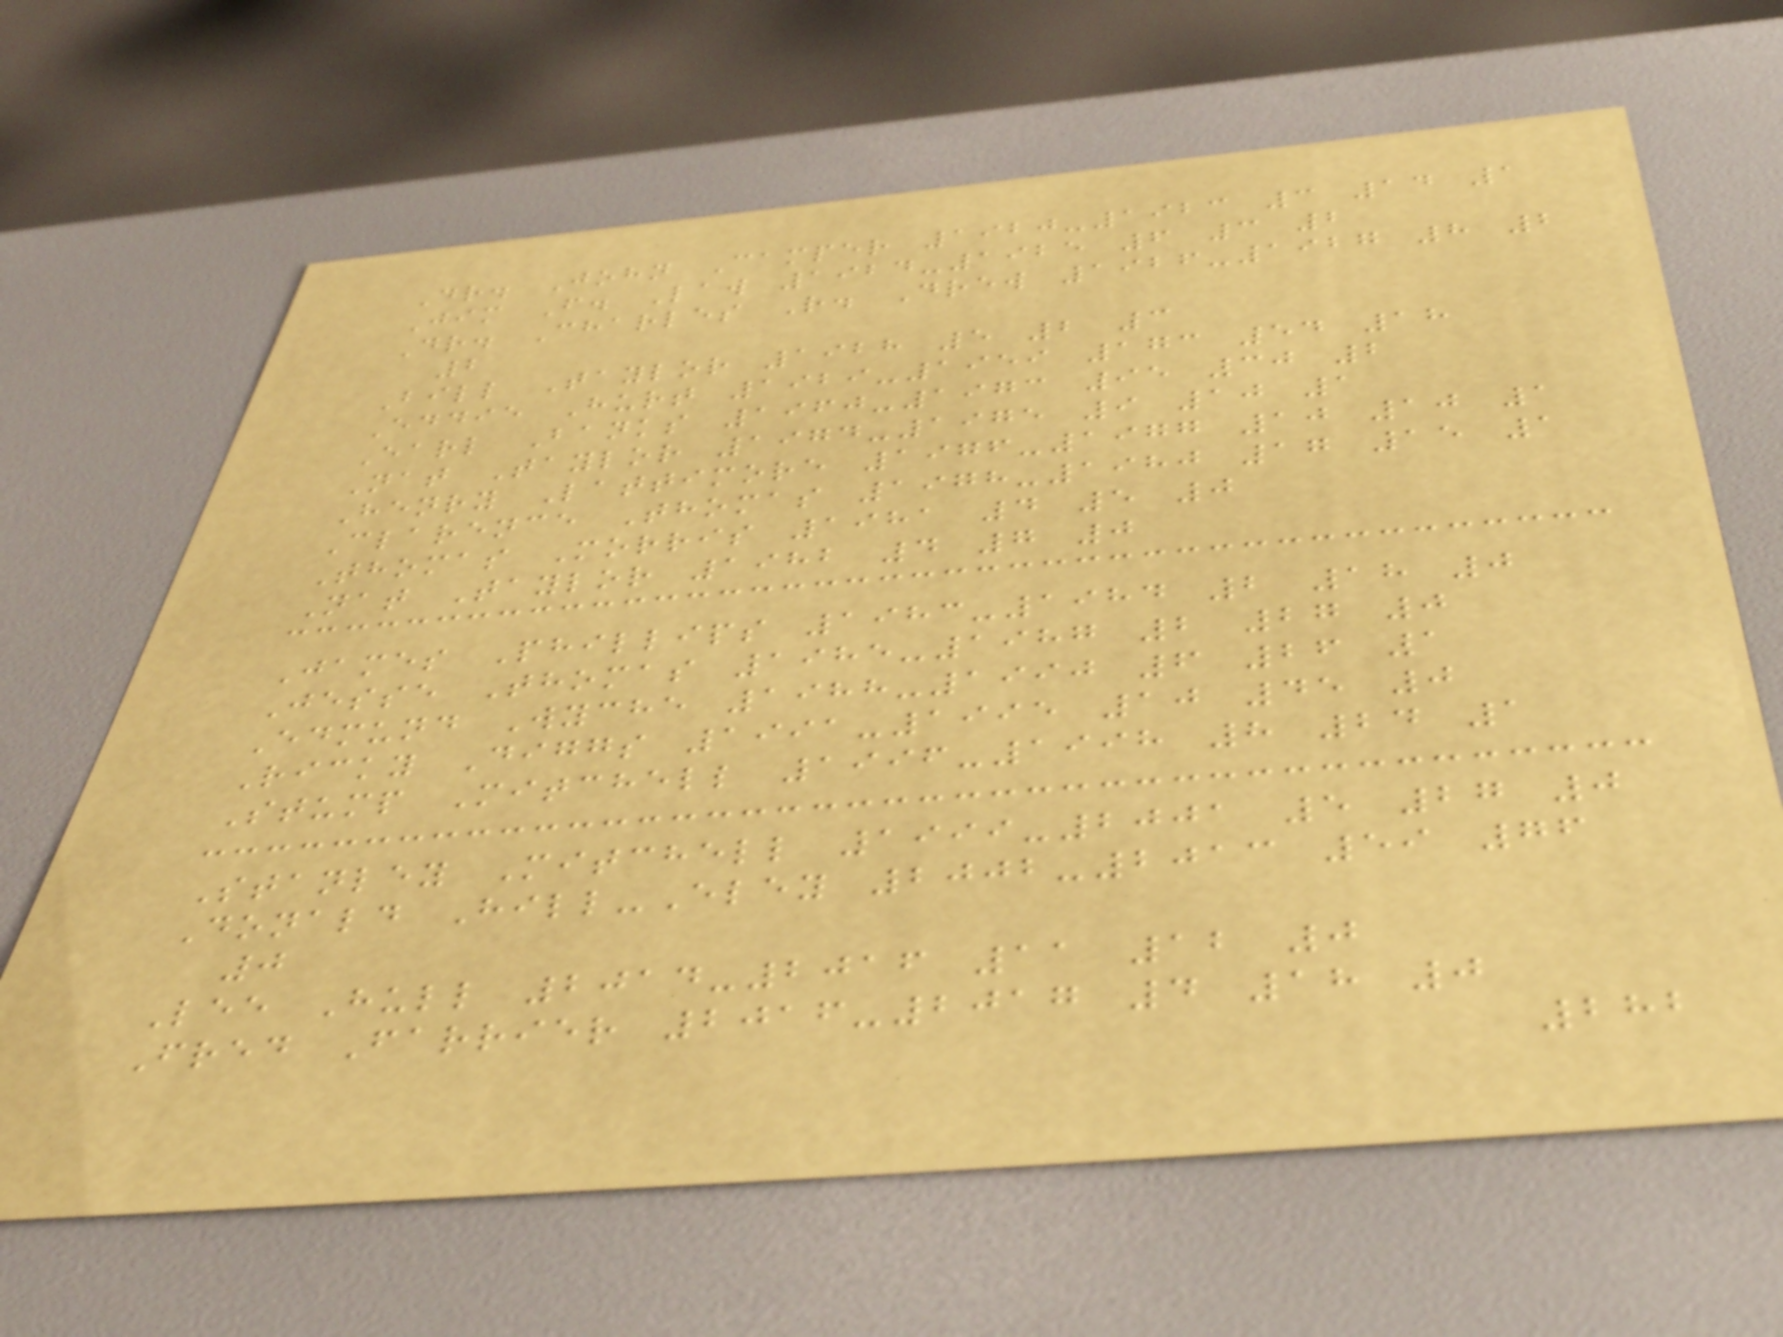Dr. John Camper 1920-1923 3 14 1
Jim F. Law 1924-1925 6 3 2
Dr. Charles R. Drew 1926-1927 8 2
2
Bill Taylor 1928 5 2 3
Eddie Hurt 1929-1959 173 54 18
Earl Banks 1960-1973 95 30 2
Nat Taylor 1974-1975 9 10 1
Henry Lattimore 1976-1977 10 10 1
Clarence Thomas 1978-1980 17 15 1
Thomas Morris 1981 4 5 0
Nat Taylor 1982 4 7 0
James Phillips 1983-1984 2 18 0
Jesse Thomas 1985-1987 2 27 0
Edmund Wyche 1988-1990 6 26 1
Ricky Diggs 1991-1995 10 45 0
Stump Mitchell 1996-1998 8 24 1
Stanley Mitchell 1999-2001 5 27 0
Donald Hill-Eley 2002-2013 59 76
0
Lee Hull 2014-2016 11 12 0
Fred Farrier 2016-2017 4 18 0
282
